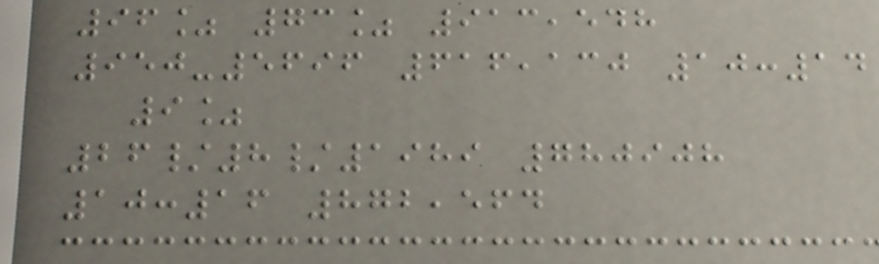96% 73% 913,548
950-5696 616,130 10:14
9%
26/8/1989 780908
10:16 872,564
